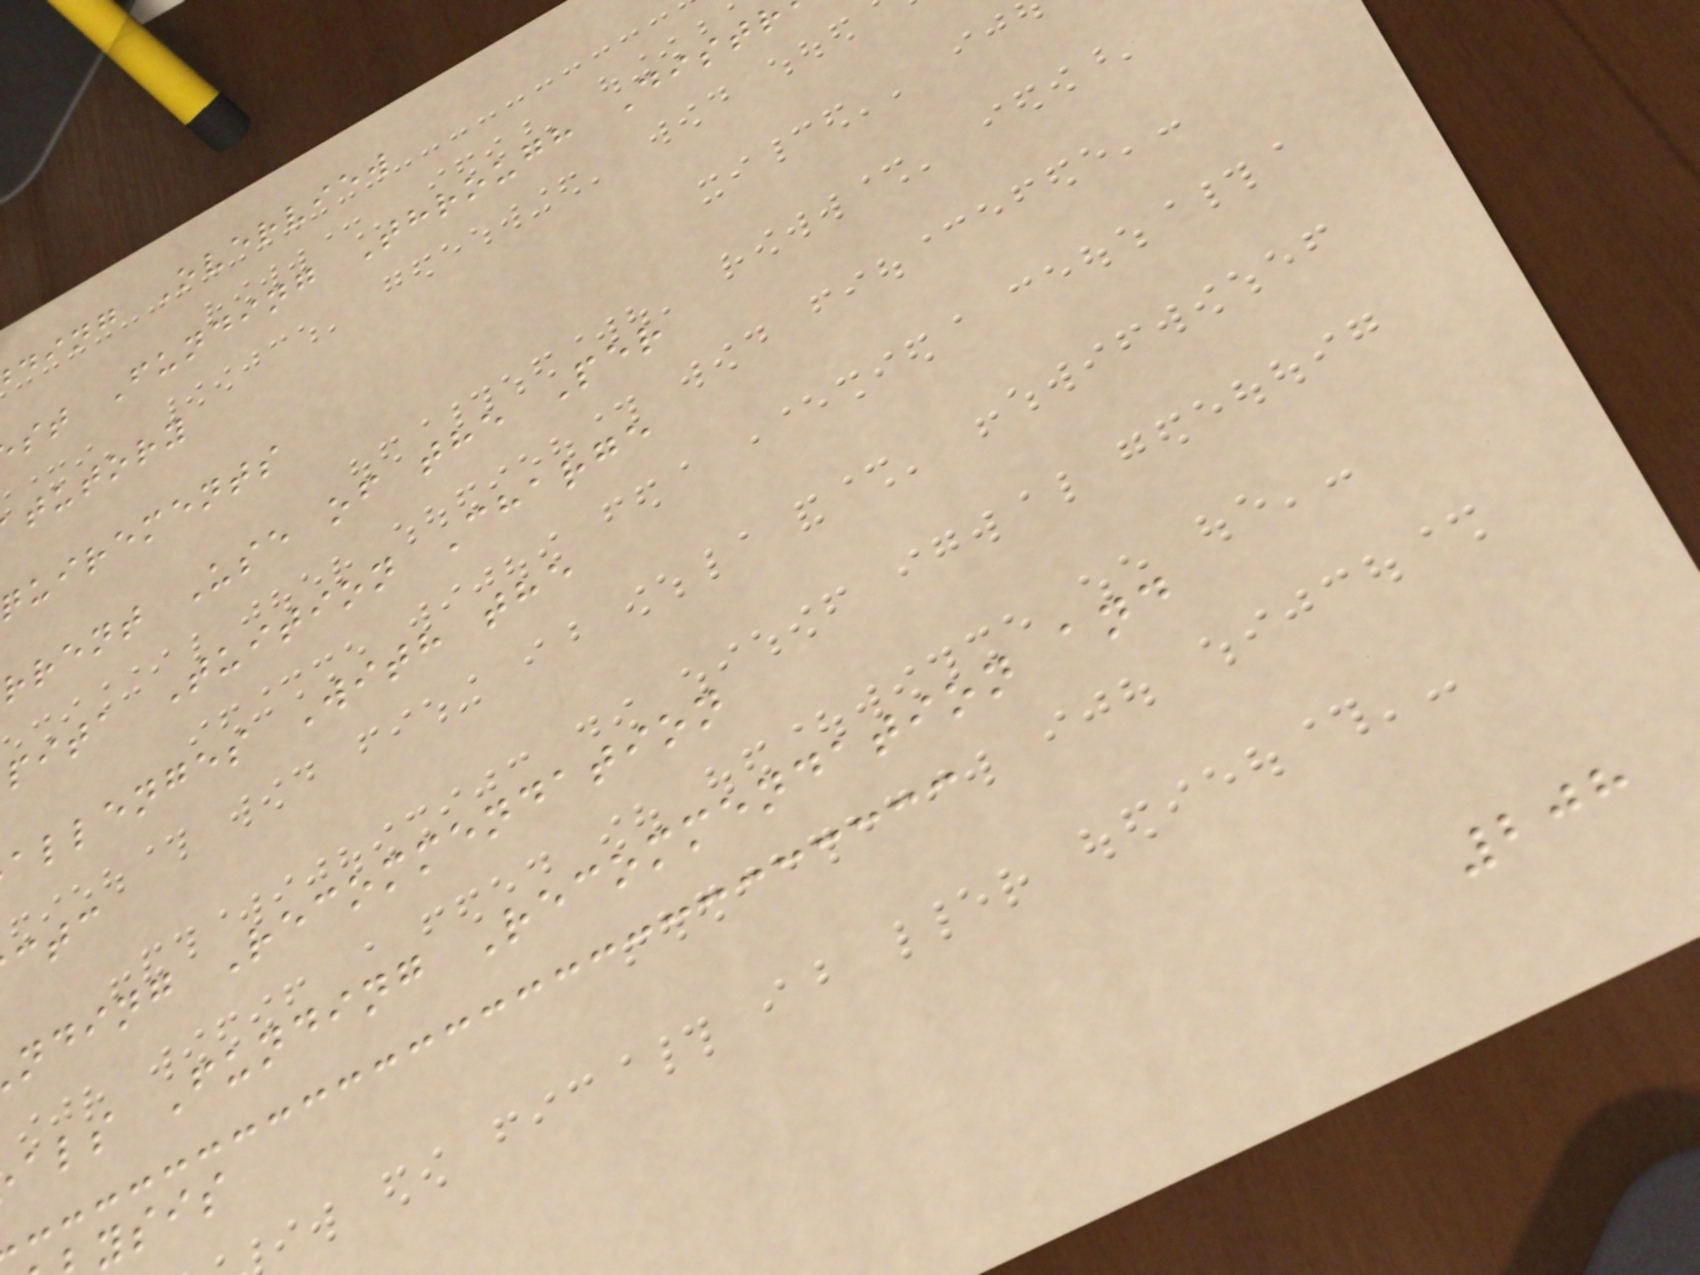ding Overview
st Funding Through Distr
tutory
quirements
rrent Use of the Per
pita Tuition Charge
allenges With the
nding Recommendation
als Funding Recommendation and
ysis
208
